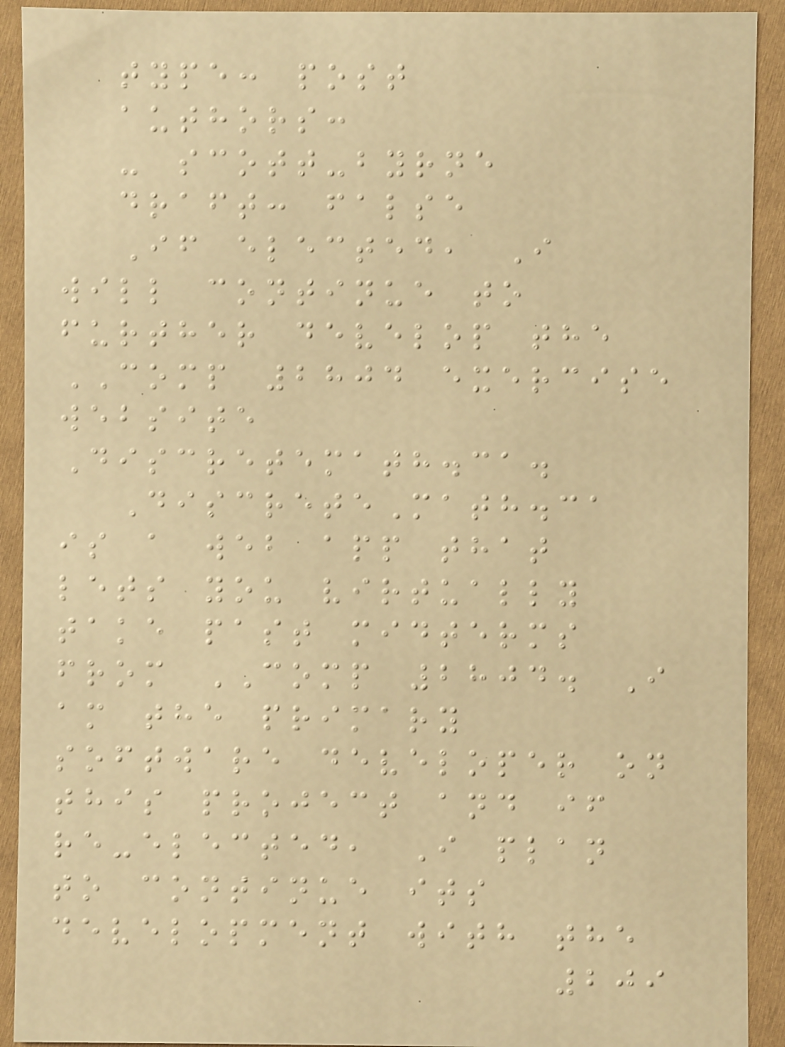type: post
authors:
- scott-byrne
draft: false
If elected, I
will continue to
further develop the
COMP 2804 exercise
website
Discretemath.ca.
DiscreteMath.ca
is a web app that
lets you virtually
take past midterms
from COMP 2804. I
am the primary
software developer on
this project and if
re-elected, I plan
to continue its
development with the
209
